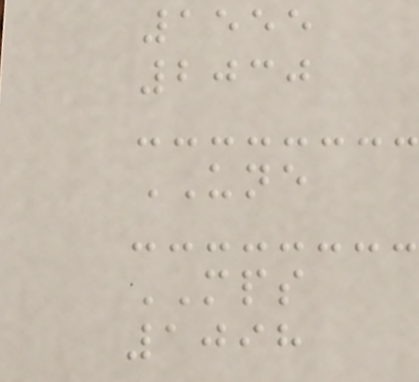1555
2030
UNE
MPS
1098
